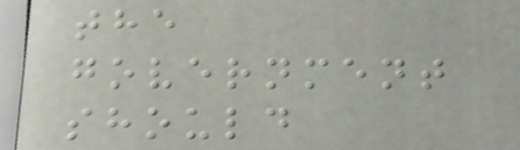the
government
should
